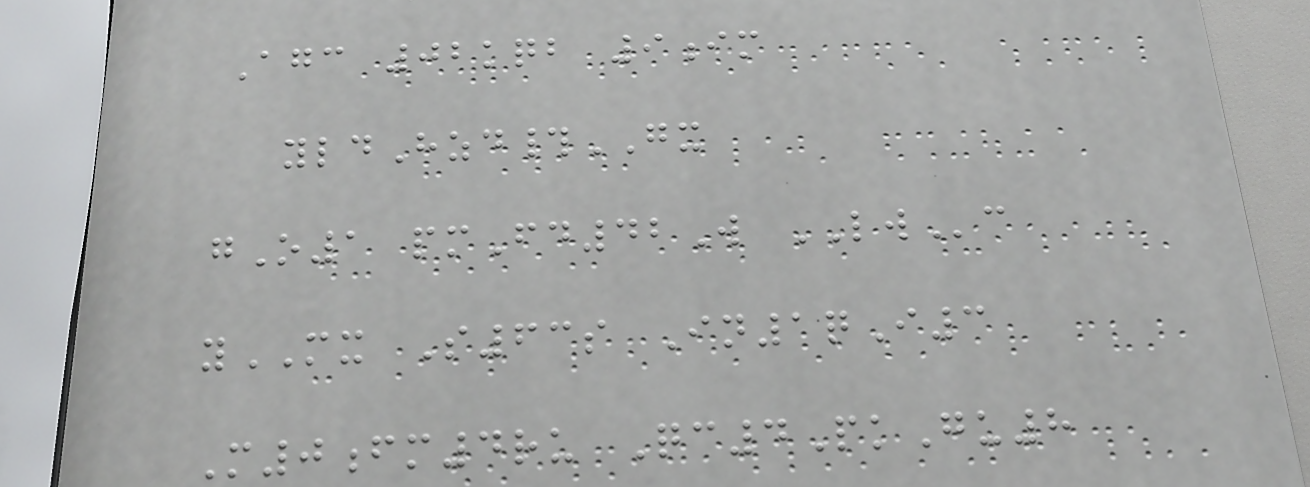Agc 02kqb 9im
yldHzd#GX
gO1 pmFd42W LWc
yMX S63s In1qI3
M0fm4ru Qc4PkGu8
